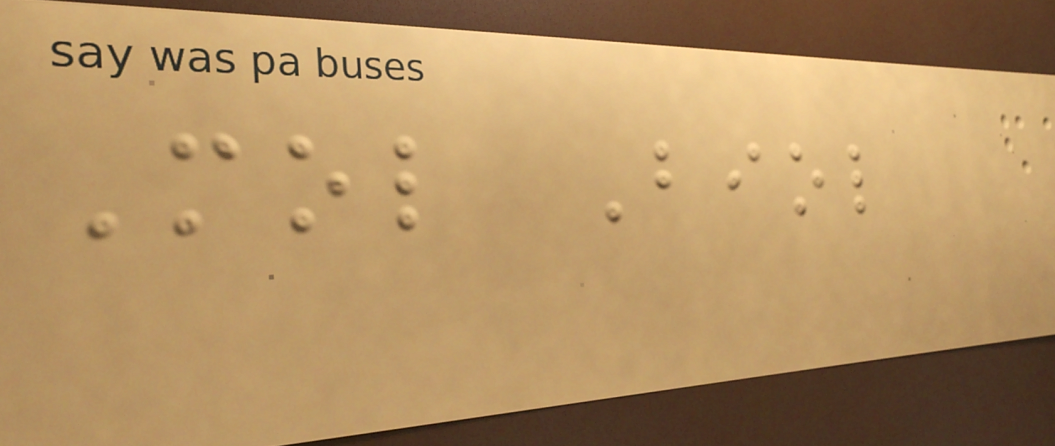Mol Biol
